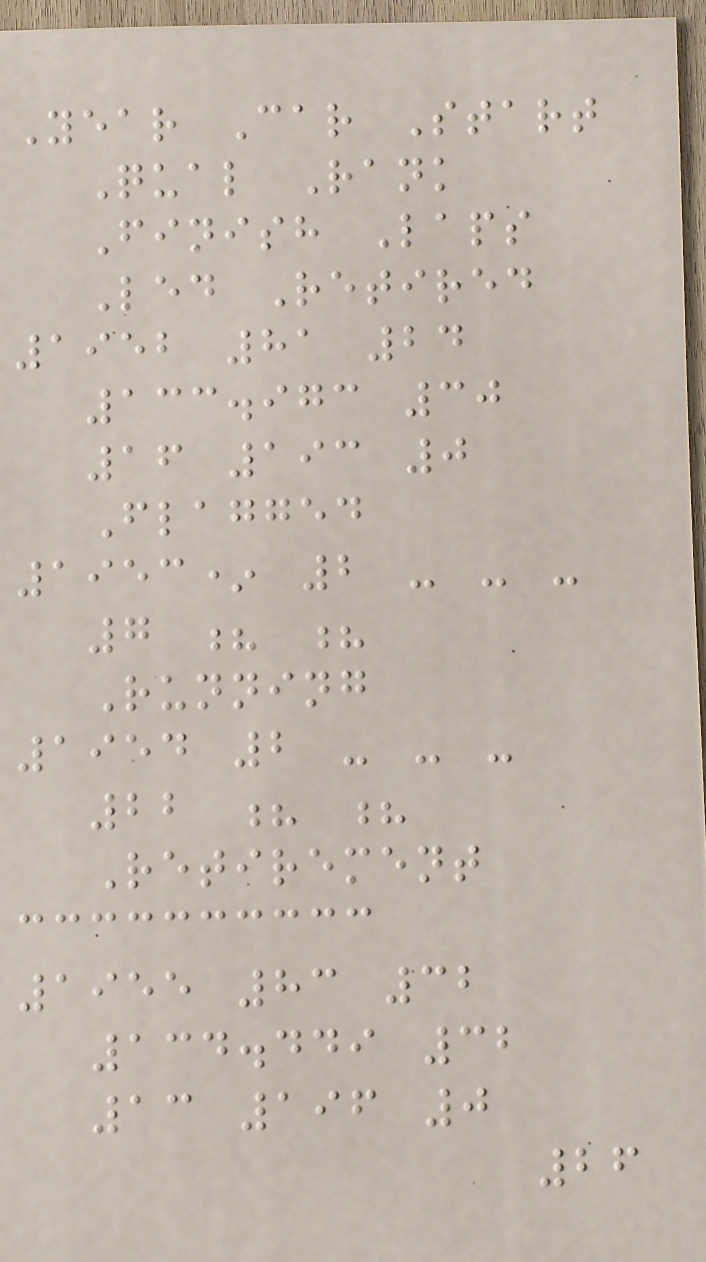Year Car Start
Qual Rank
Finish Laps
Led Retired
1952 81 24
133.973 30
16 193 0
Flagged
1953* 2 - - -
7 ? ?
Running
1954 2 - - -
22 ? ?
Retirement
1955 83 32
134.449 32
13 196 0
26
